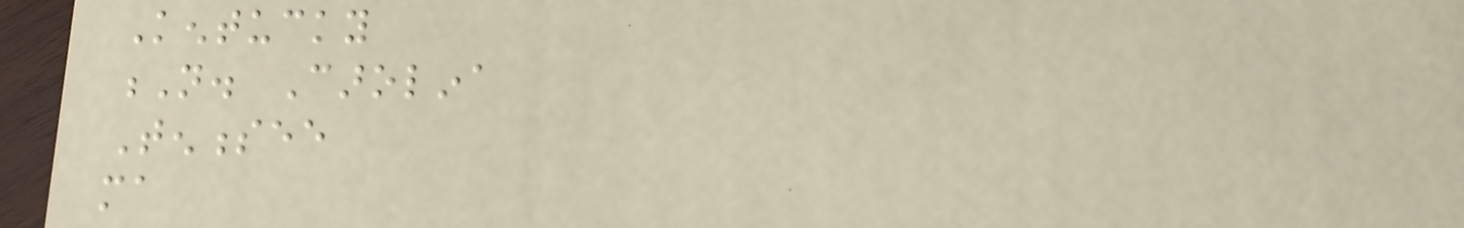Kentucky
N. Carolina
Tennessee
ma
